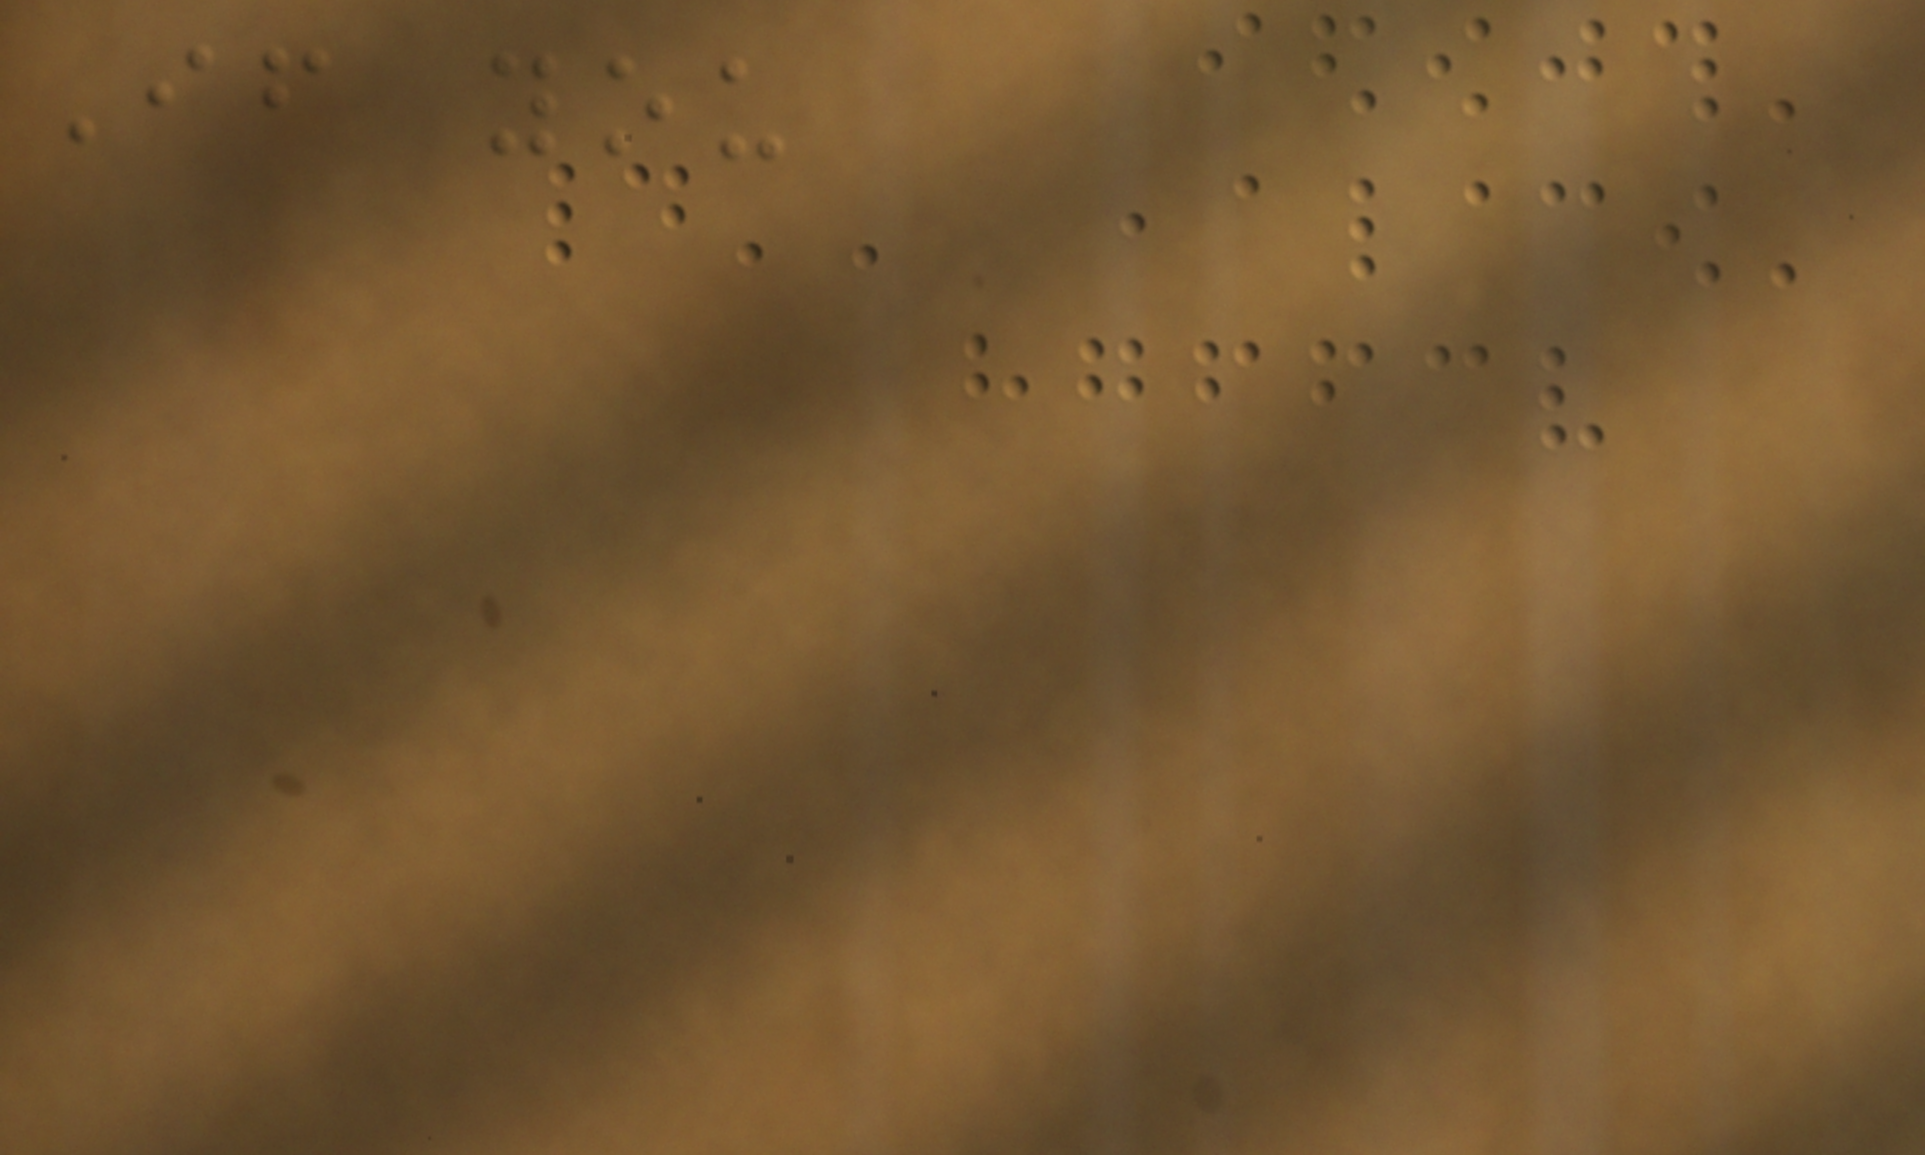If you
